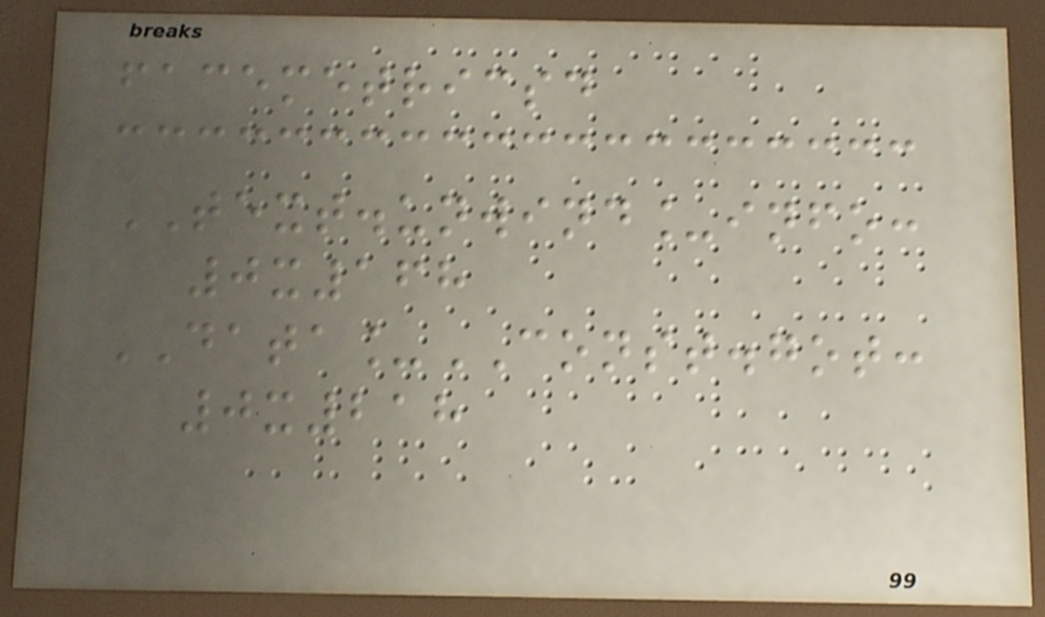facemetricsd
TEXT.unwind_info:
0x168
DATA_CONST.got:
0x218
